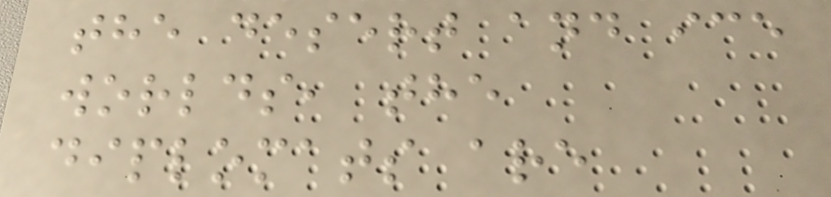the desert and ice
worlds, the
diplomats are
